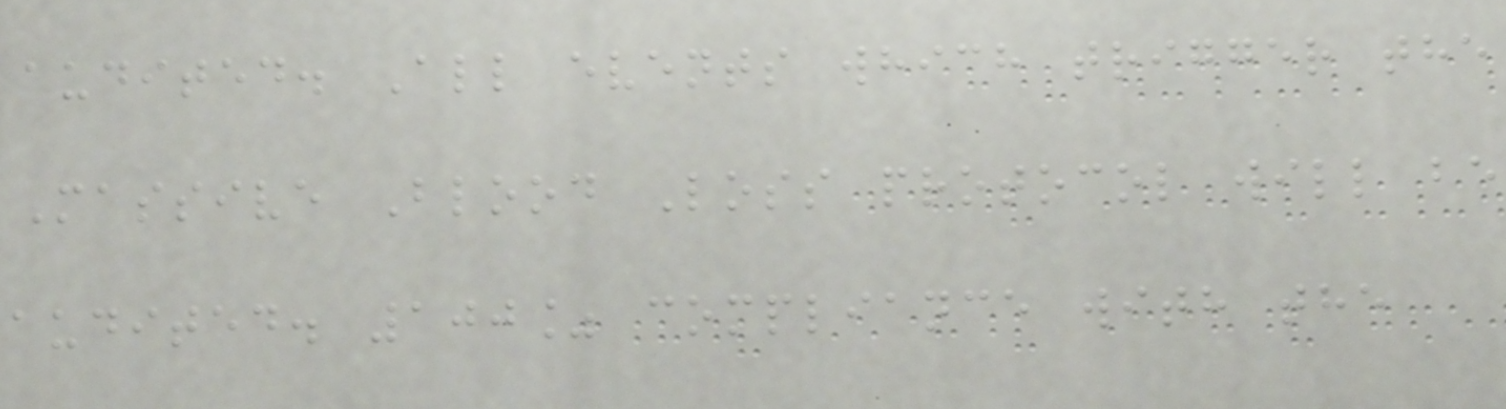audited. All events which trigger the
Massive Blood Loss protocol will be
audited. 100% compliance with the
